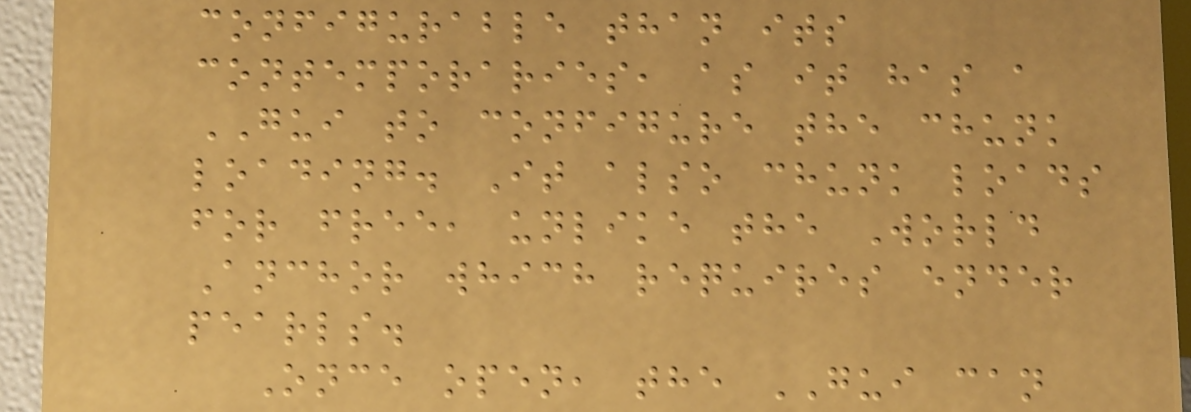configurable than its
contemporaries, as it has a
GUI to configure the chunk
loading. It also chunk loads
for free, unlike the World
Anchor which requires ender
pearls.
Once open, the GUI can
